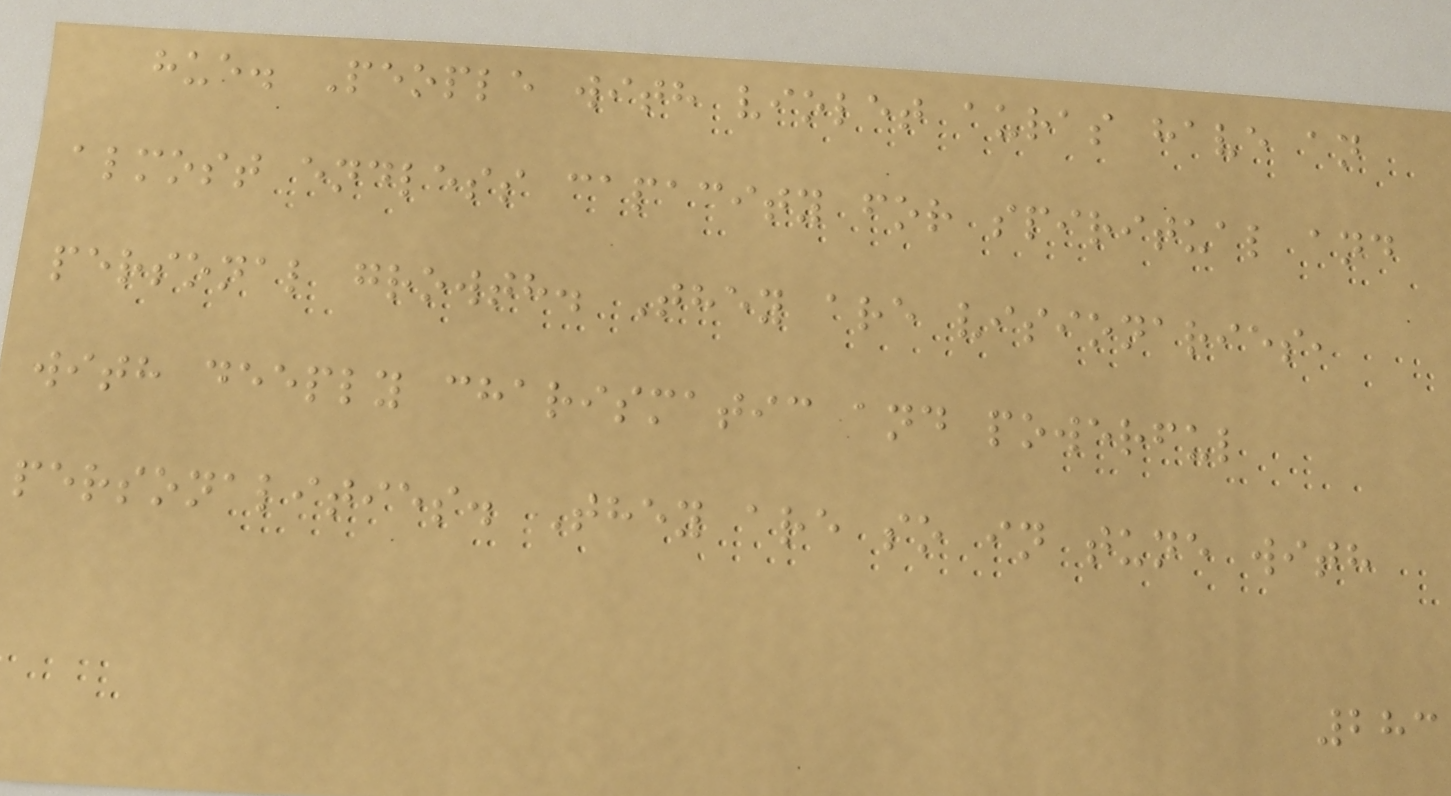hue. People with violet auras have an
almost endless capacity for spiritual and
personal growth. They are visionaries,
with deeply charismatic and powerful
personalities. They are so in tune with
283
